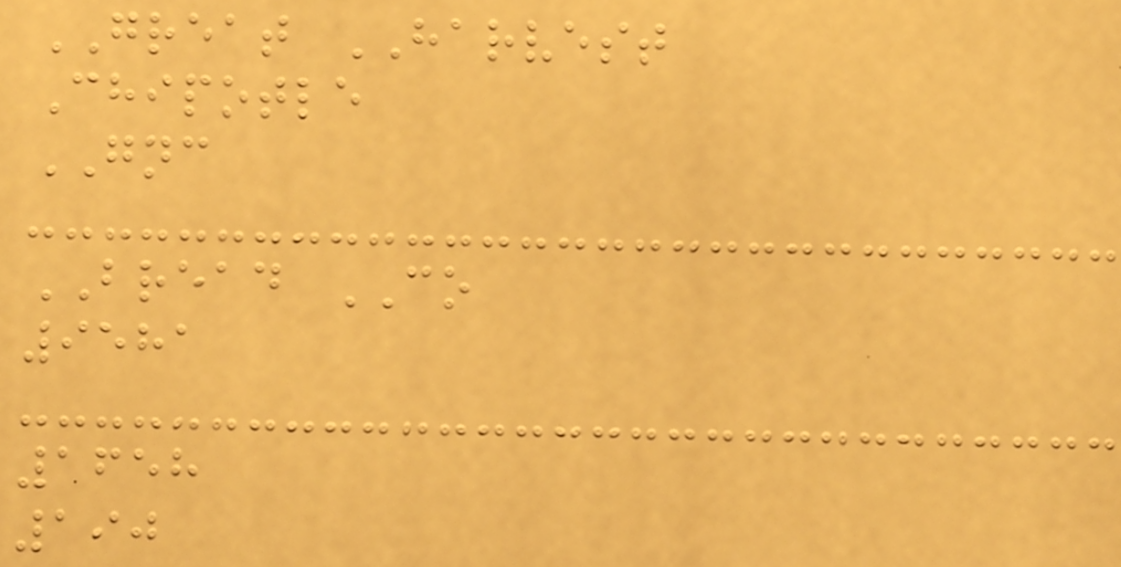GREAT HARVEST
Chipotle
GNC
BREAD CO
9581
1658
190
